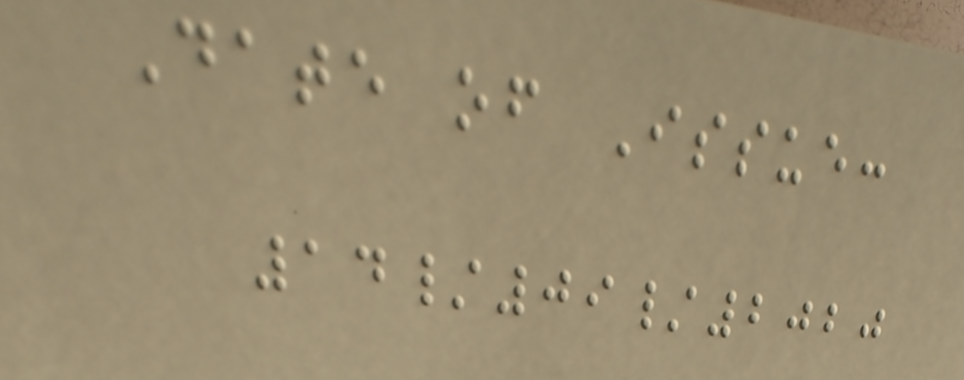Date of Issue:
14/09/2020
